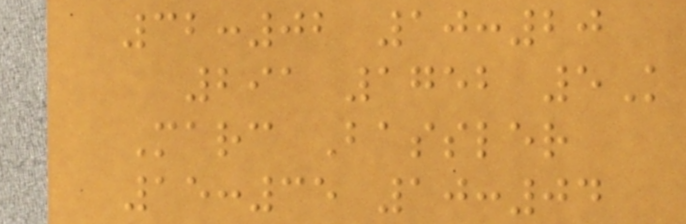32:02 10:20
291 1752 5K
Marc Bassler
15:35 10:04
